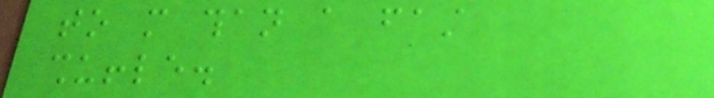to more than a fast
shuffle.
